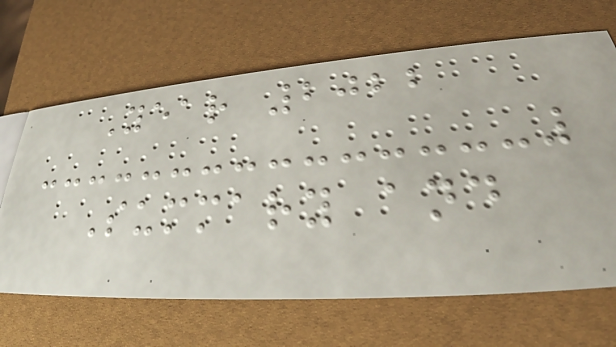Year 2022
Summary and
